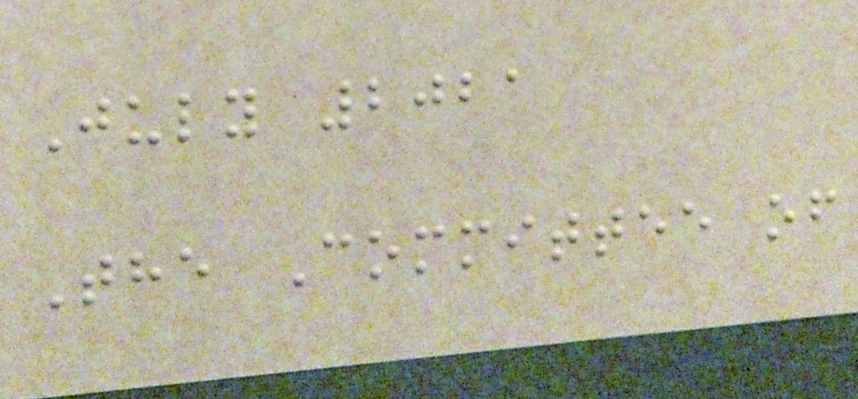July 2021
The Committee of
